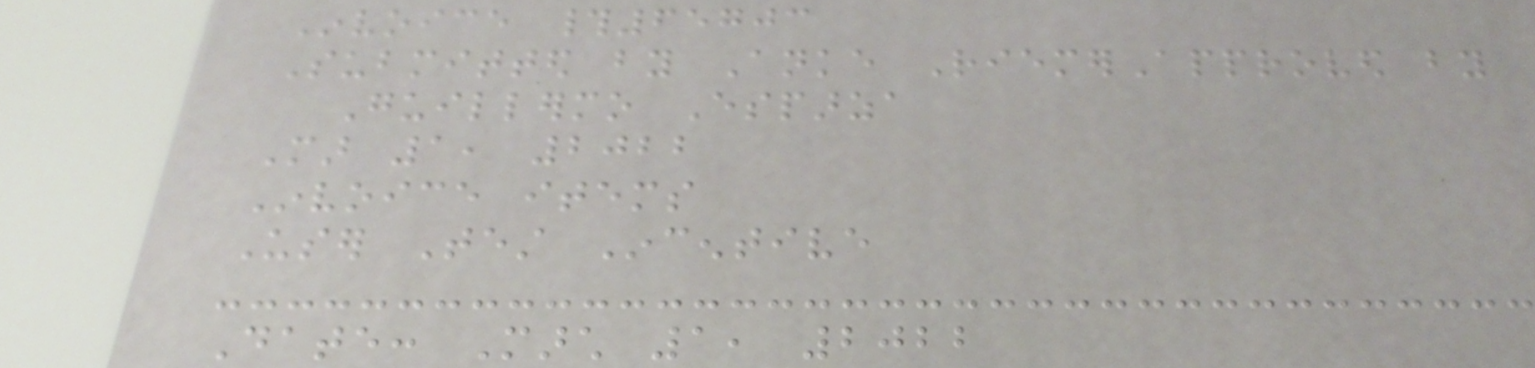Invoice #65703
Submitted by Anke RiemerApproved by
Guillermo Esparza
Mar 1, 2022
Invoice items
User Test Incentive
Date: March 1, 2022
